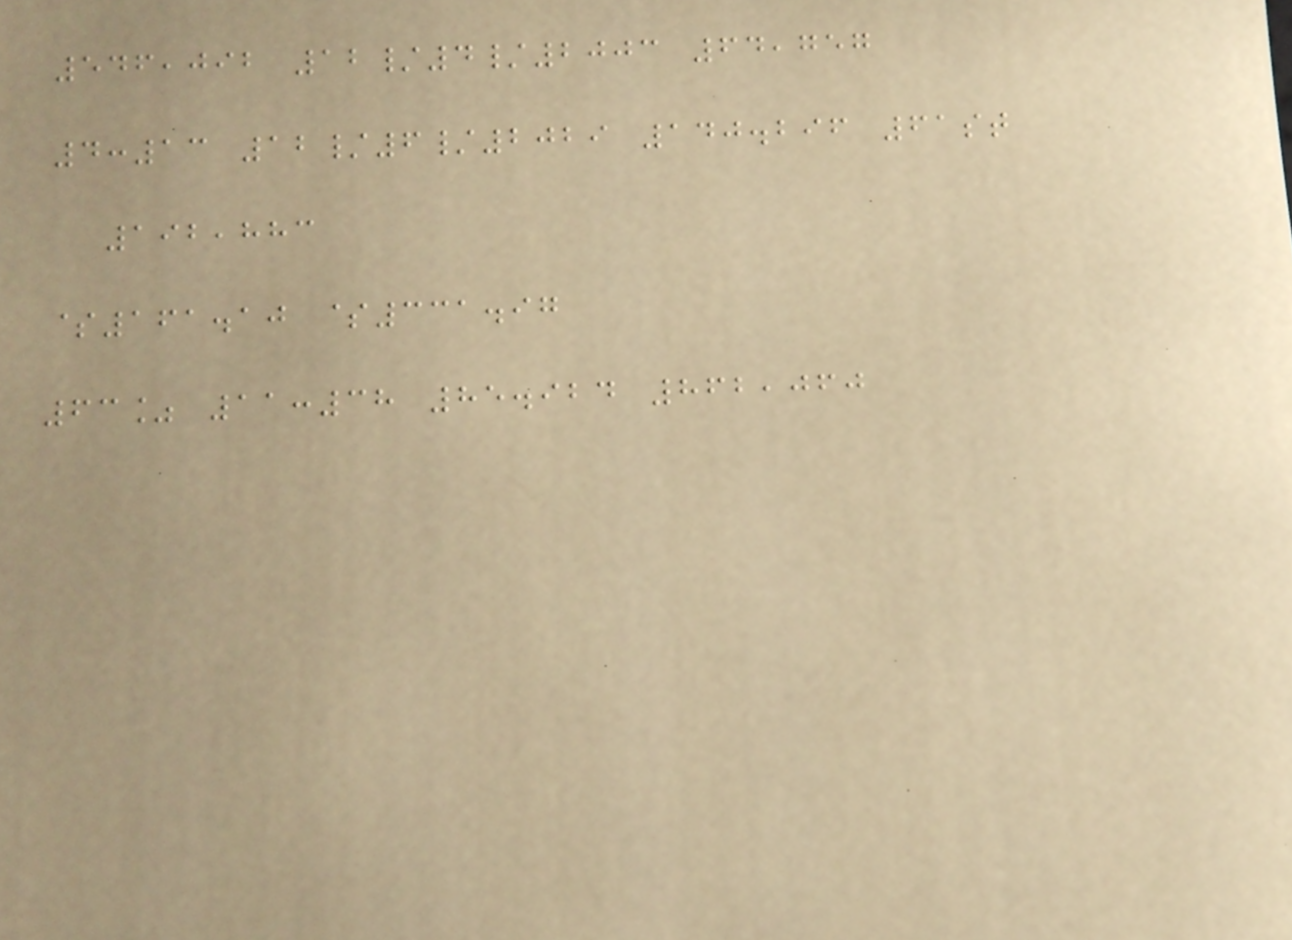546,092 12/4/2003 64,757
4:13 12/6/2029 140.296 61st
192,883
$161.10 $331.97
63% 11:38 85.924 862,060
